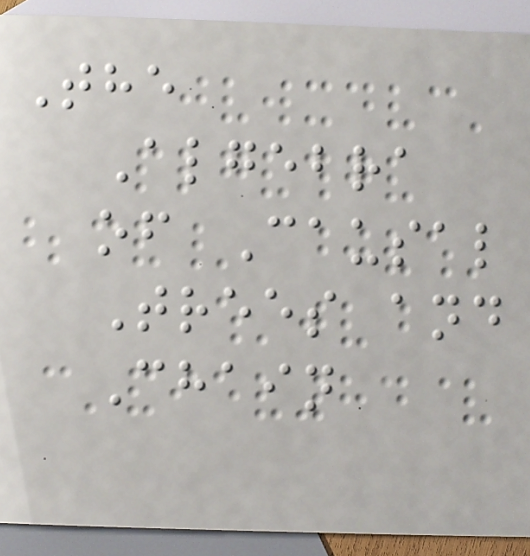The
Algebra
of Causal
Trees and
Chain
